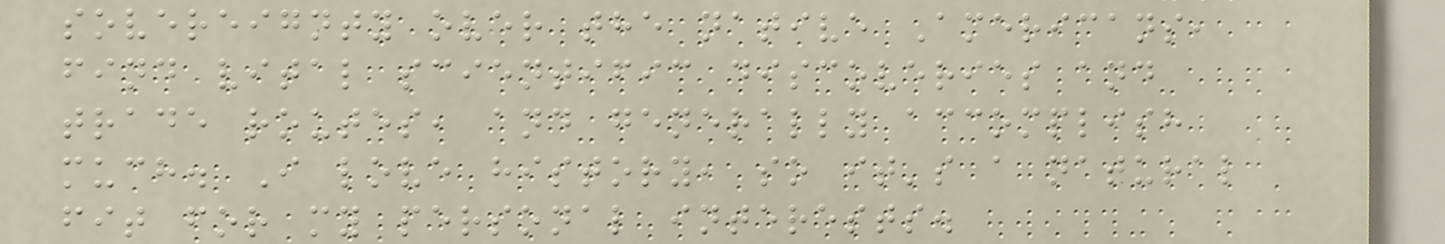sovereignty over the native Americans,
find vital scientific discoveries and
trade routes, and generally accomplish
much. I love history, so it's a natural
fit for my personal interests.
